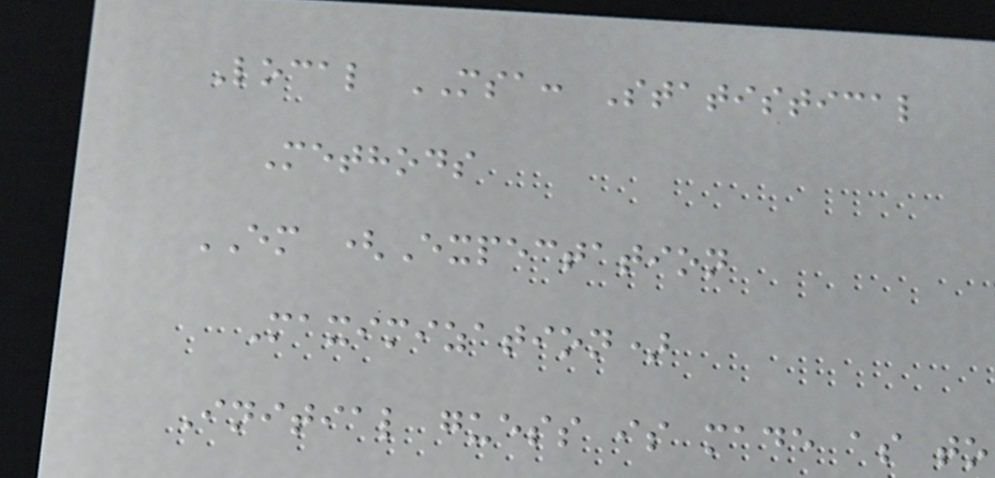Local MSA: Statistical
Methods
EM (Expectation
Maximization)
Initial guess is made as to
